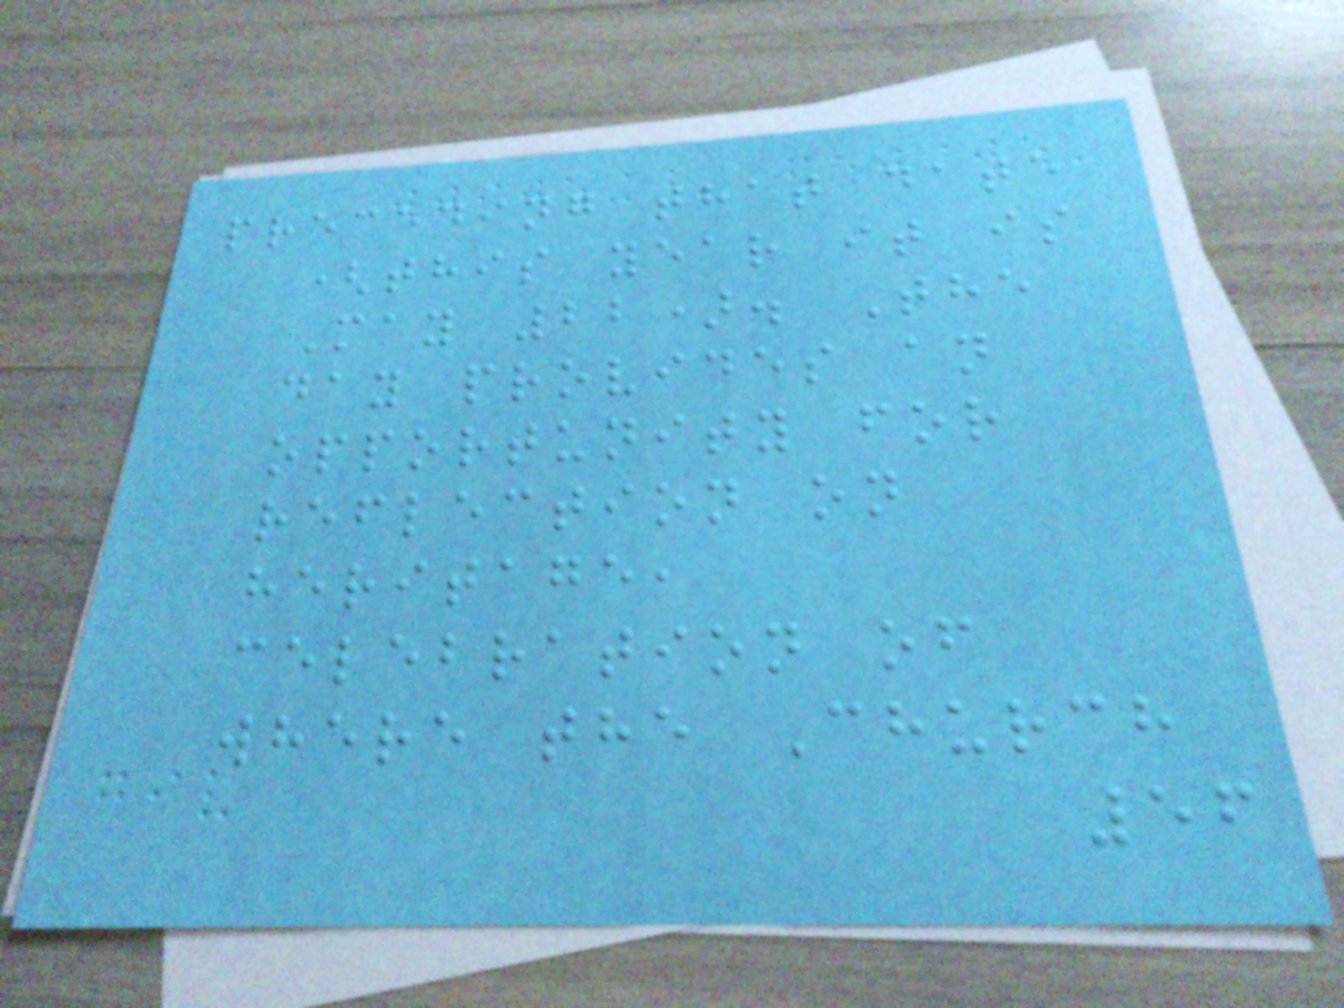preceding that date
(this year it is
May 22). The
day provides an
opportunity for
reflection on
heritage,
celebration of
where the Church
56
